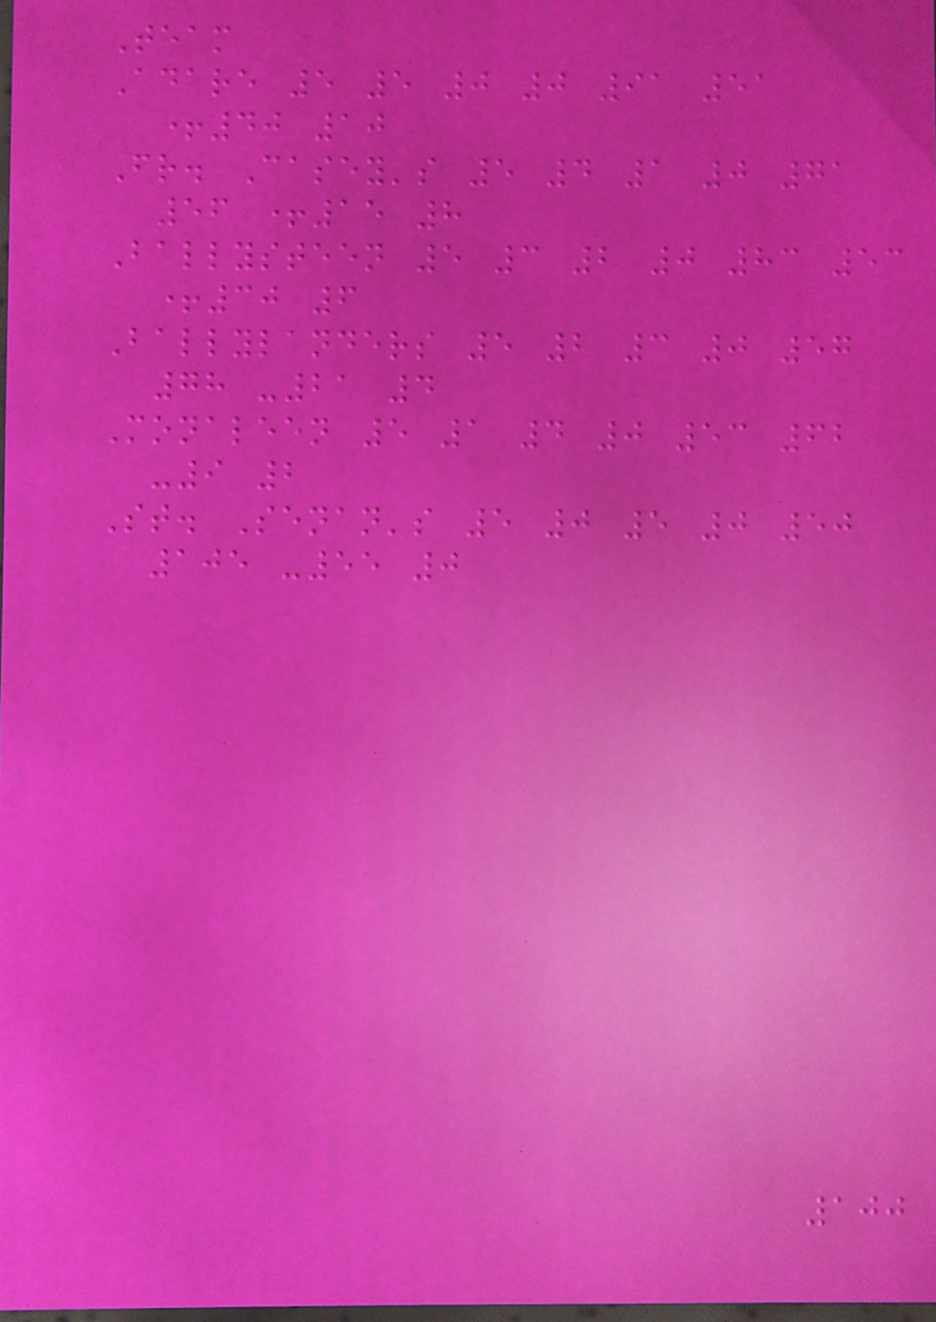Team
Adare 5 5 0 0 91 51
+40 10
Fr. Casey's 5 4 1 0 71
56 +15 8
Ballysteen 5 3 2 0 83 53
+30 6
Ballylanders 5 2 3 0 57
78 -21 4
Monaleen 5 1 4 0 53 62
-9 2
St. Senan's 5 0 5 0 50
105 -55 0
100
